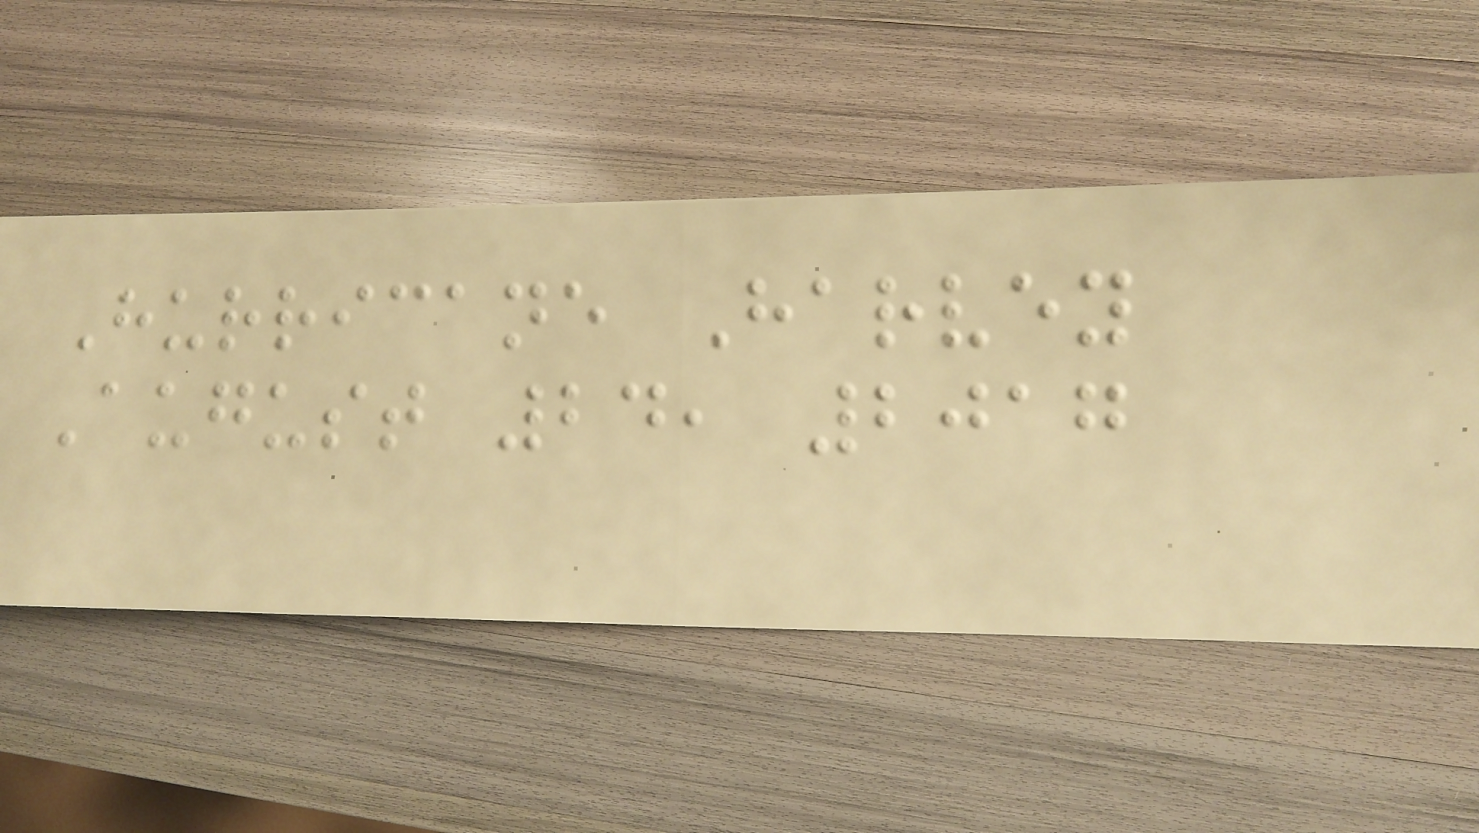Hurricane Harvey
August 24, 2017
